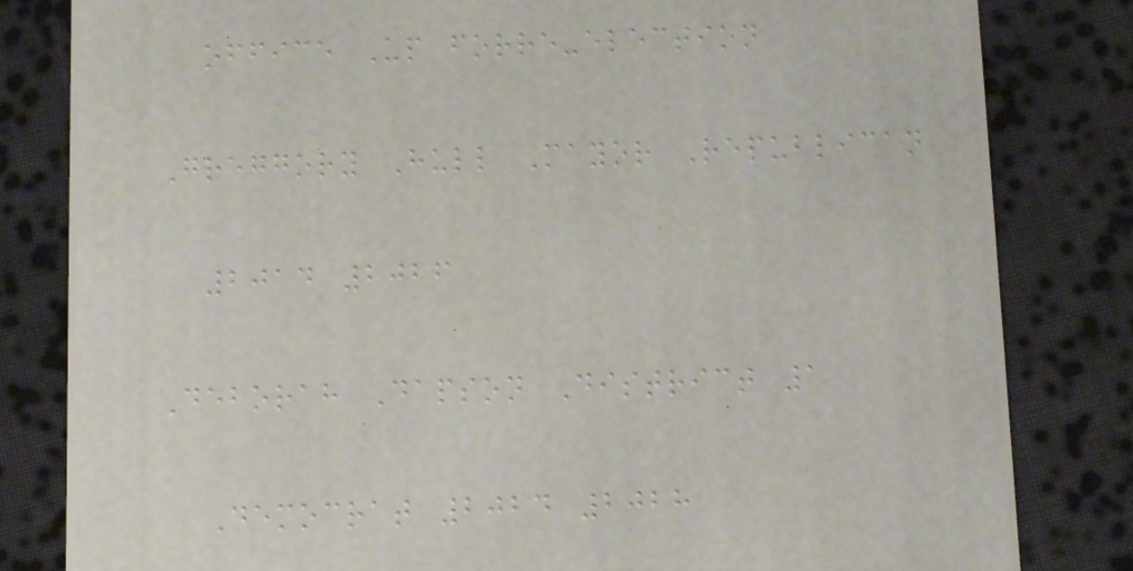office Up forre-election
Greggory Hull Mayor Republican
2014 2026
Deborah Dapson District 1
Democrat 2024 2028
